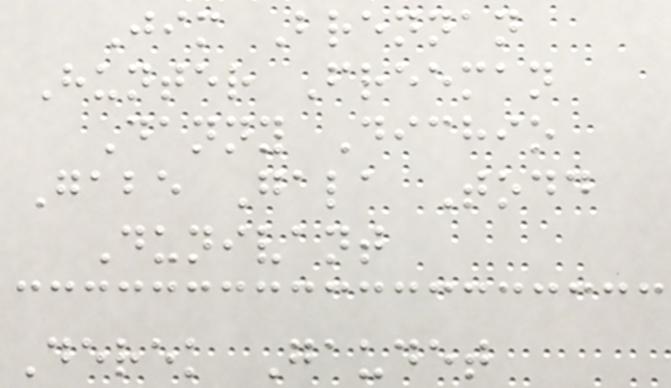Jim Brennan
Hunter Freeman
Danny Dichio
Gabe Gala Todd
Dunivant
Derek Gaudet
